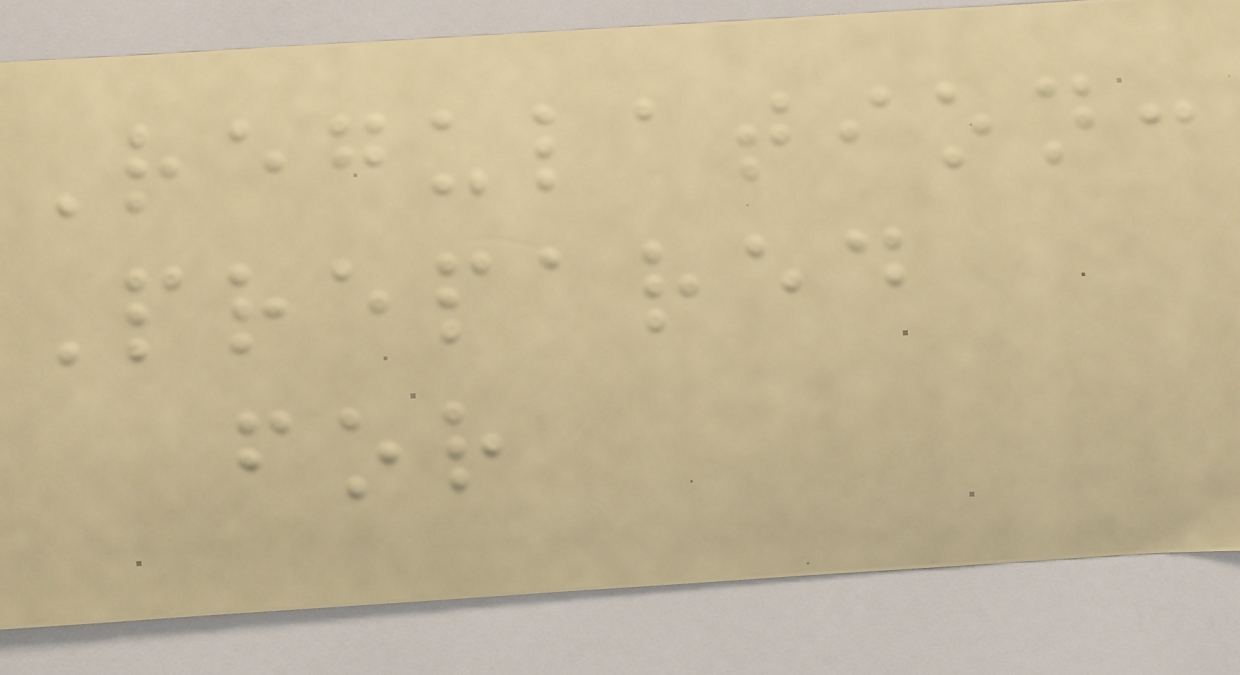Regulation:
Prepared
for
